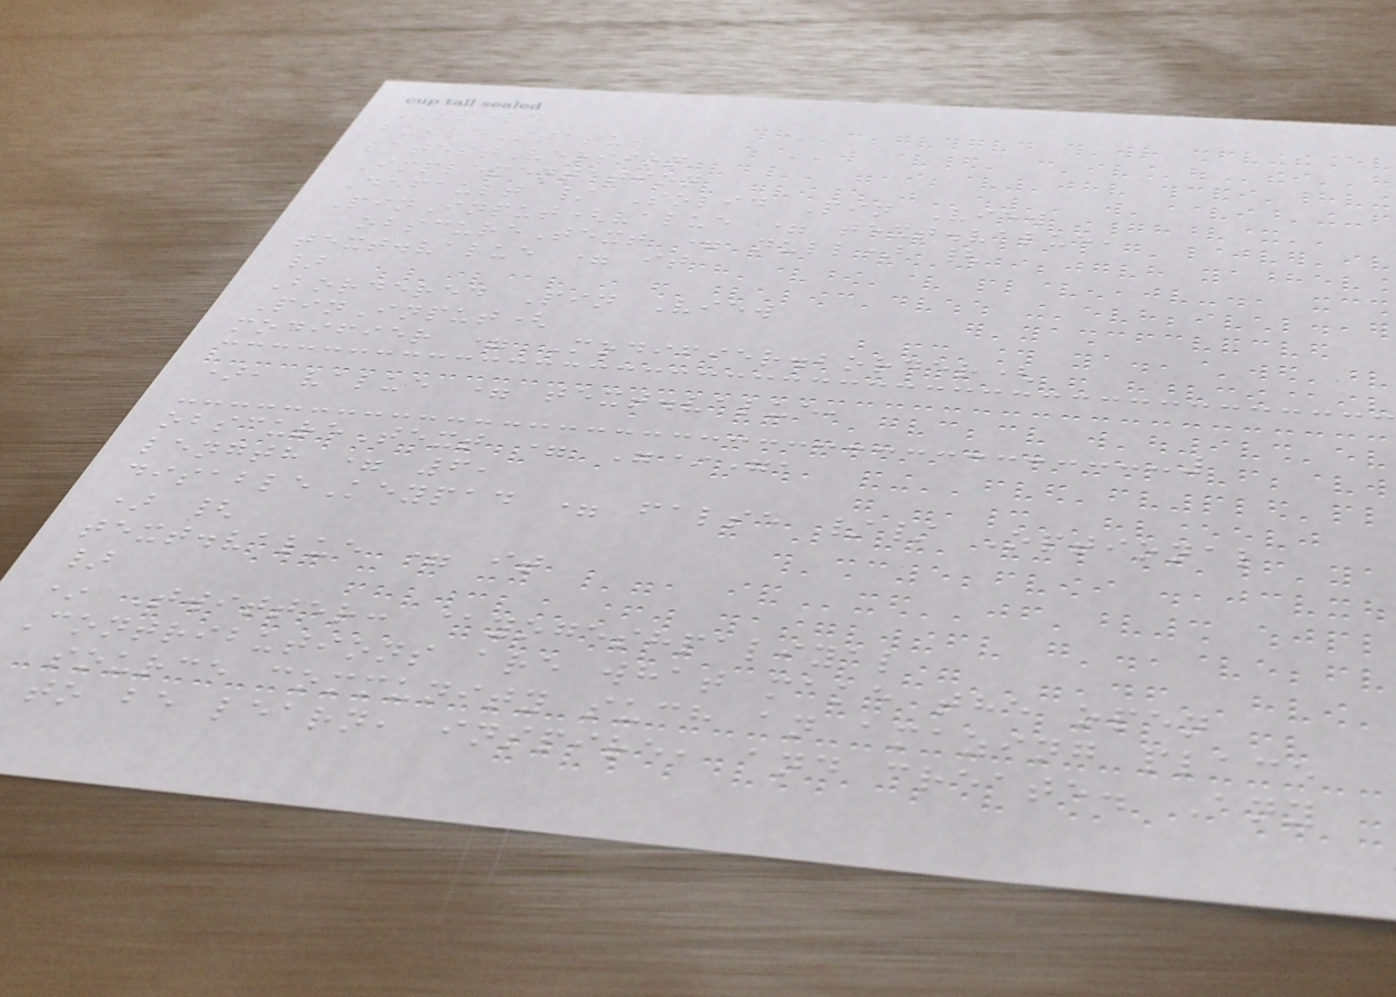SPELD
buildStatus
latestVersion
Implementation
Default / Solid Pin View
PinInput(value = text.value,
obscureText = null) {
text.value = it
}
Bordered Pin View
PinInput(
modifier = Modifier.border(
), value = text.value,
obscureText = "*",
length = 6,
disableKeypad = false // Optional
) {
text.value = it
}
* Twitter: @yogeshpaliyal
Contributions are what make the open
source community such an amazing place
to be learn, inspire, and create. Any
